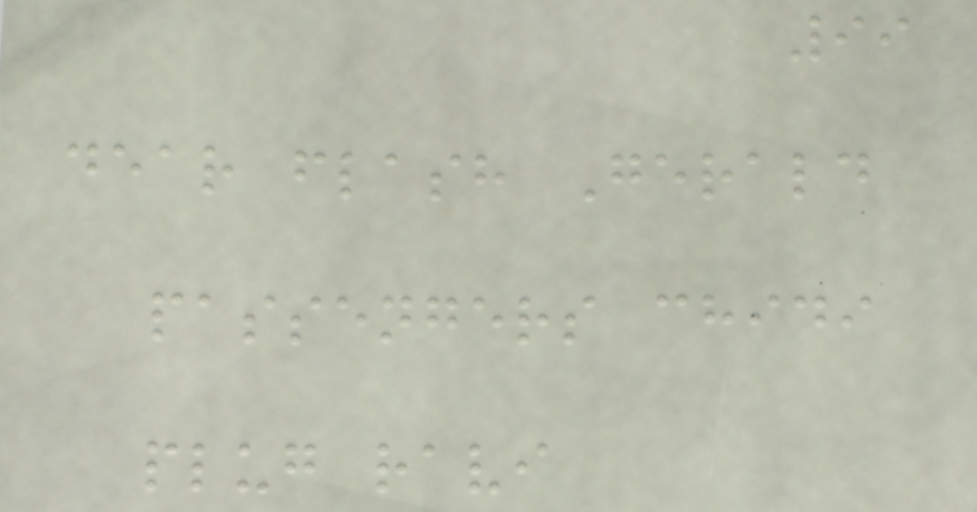99
dear flash Gerald
passengers chidi
plug ravi
